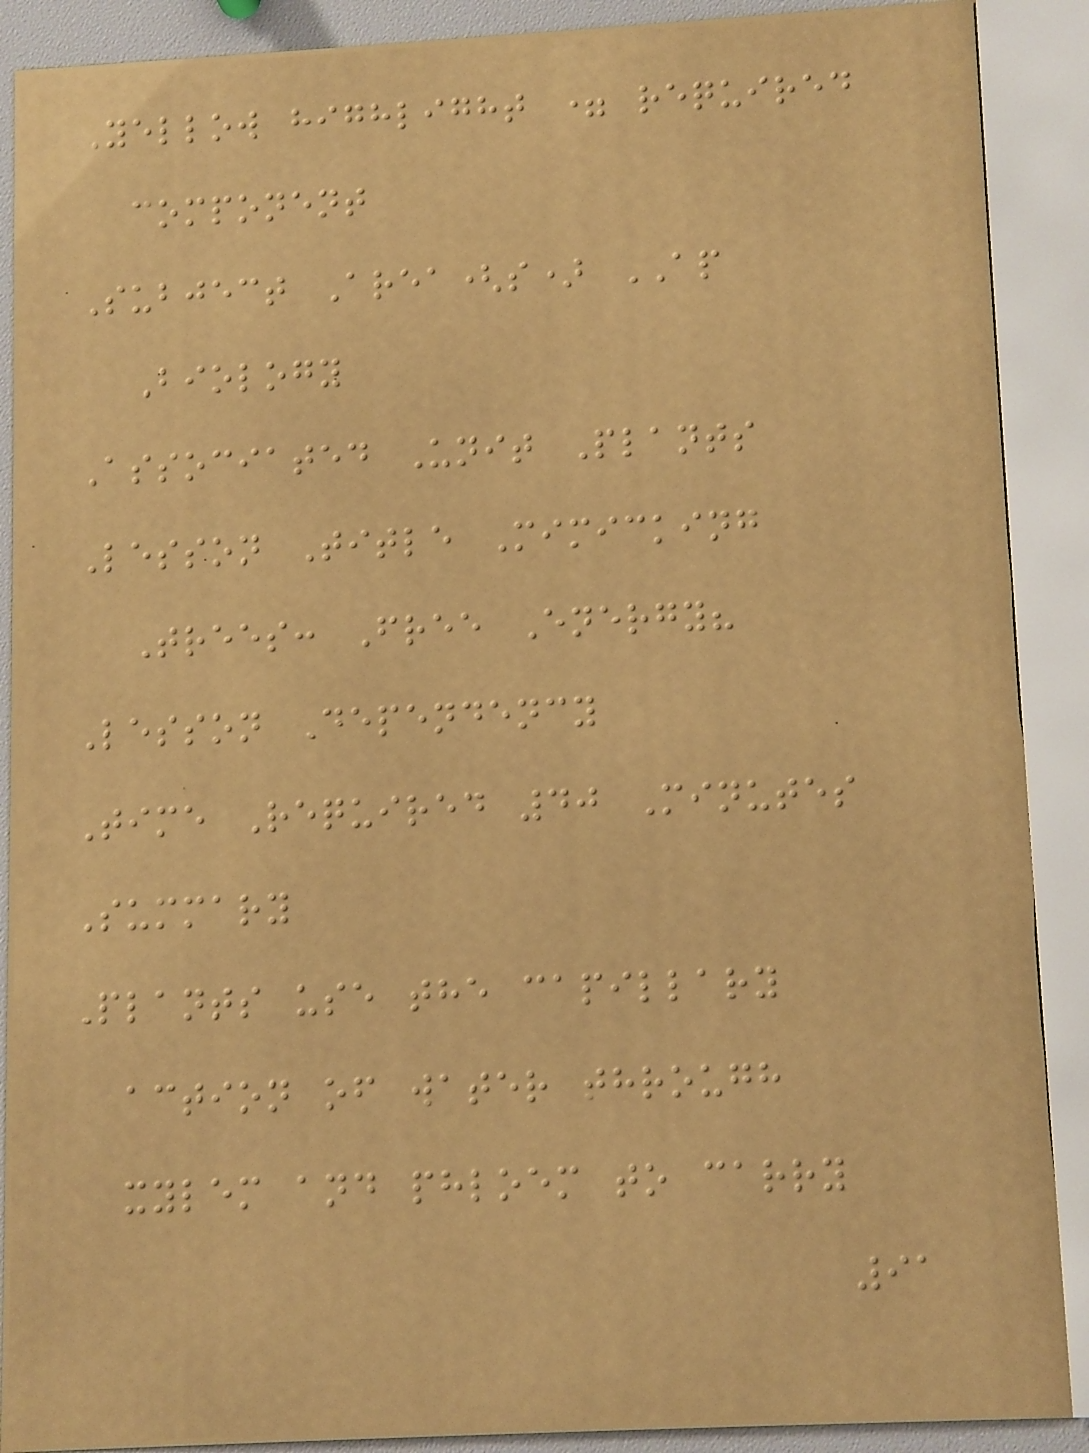Yellow highlight = required
component
Subject Area(s) AP
Biology
Associated Unit Plants
Lesson Title Mimicking
Trees: Free Energy?
Lesson Dependency
Time Required 40 Minutes
Summary
Plants use the capillary
action of water through
xylem and phloem to carry
91
